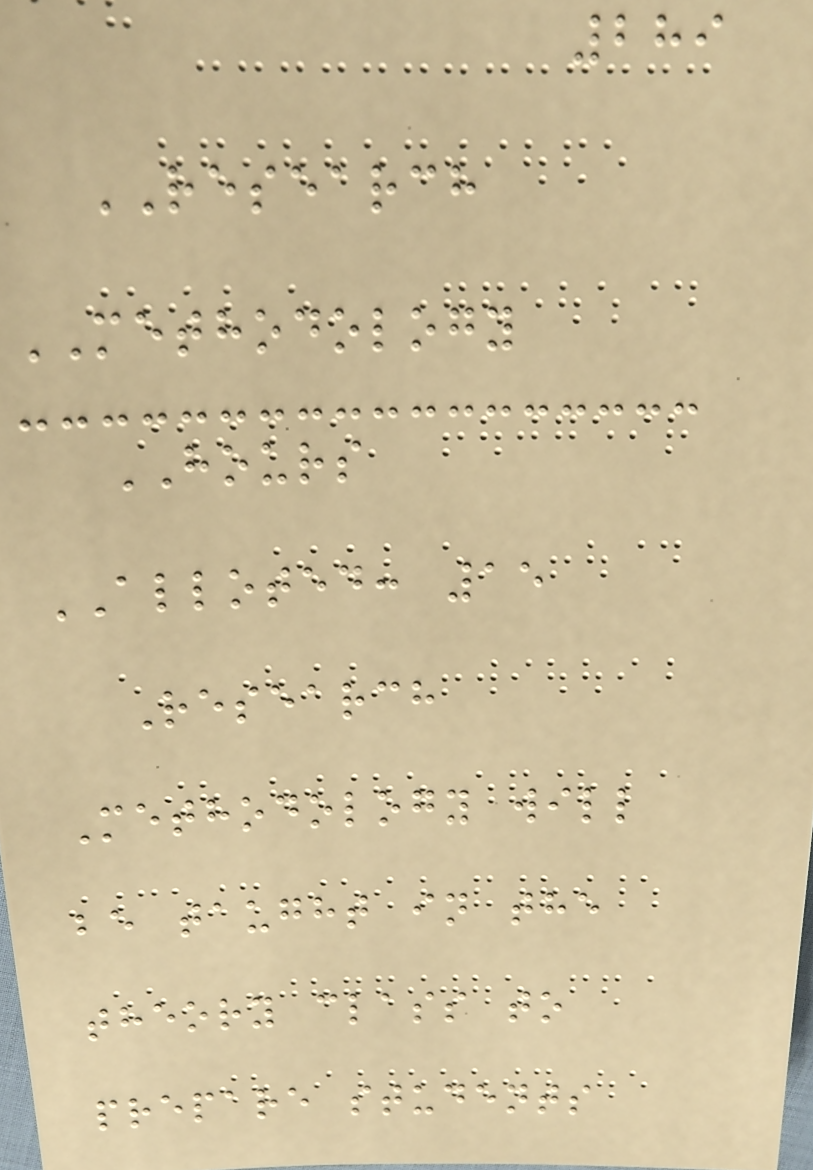289
RESEARCH
METHODOLOGY
HOURS
ALLOTED: 15
Research
Methodology will
be taught in the
theory class to
prepare students
